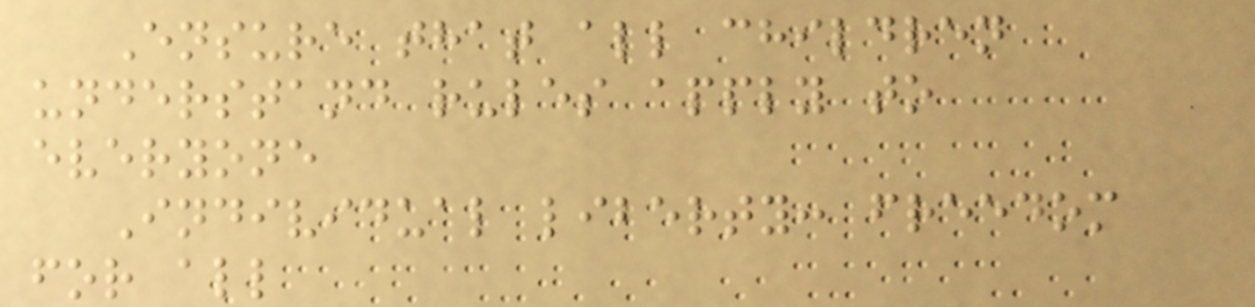Ensure that all children
understand rules apply to
everyone
Individual liberty: freedom
for all
